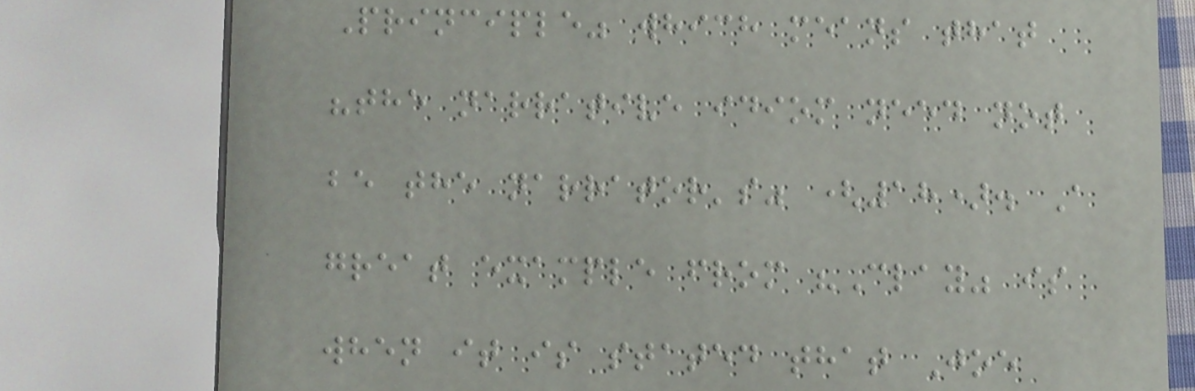Principle" which means that
"the narrative idiom need not
be the narrator's" (18). A
great example from "Clay" is
when it is stated that Joe
